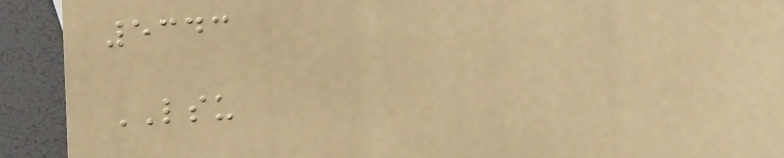5343
LSU
